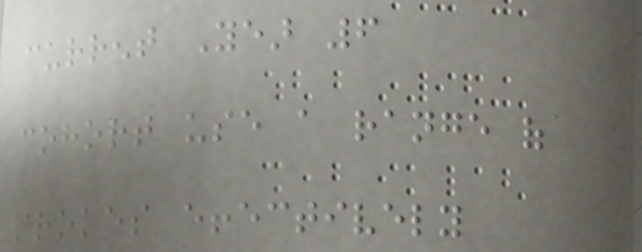current Year 6
cohort use a range of
strokes effectively
